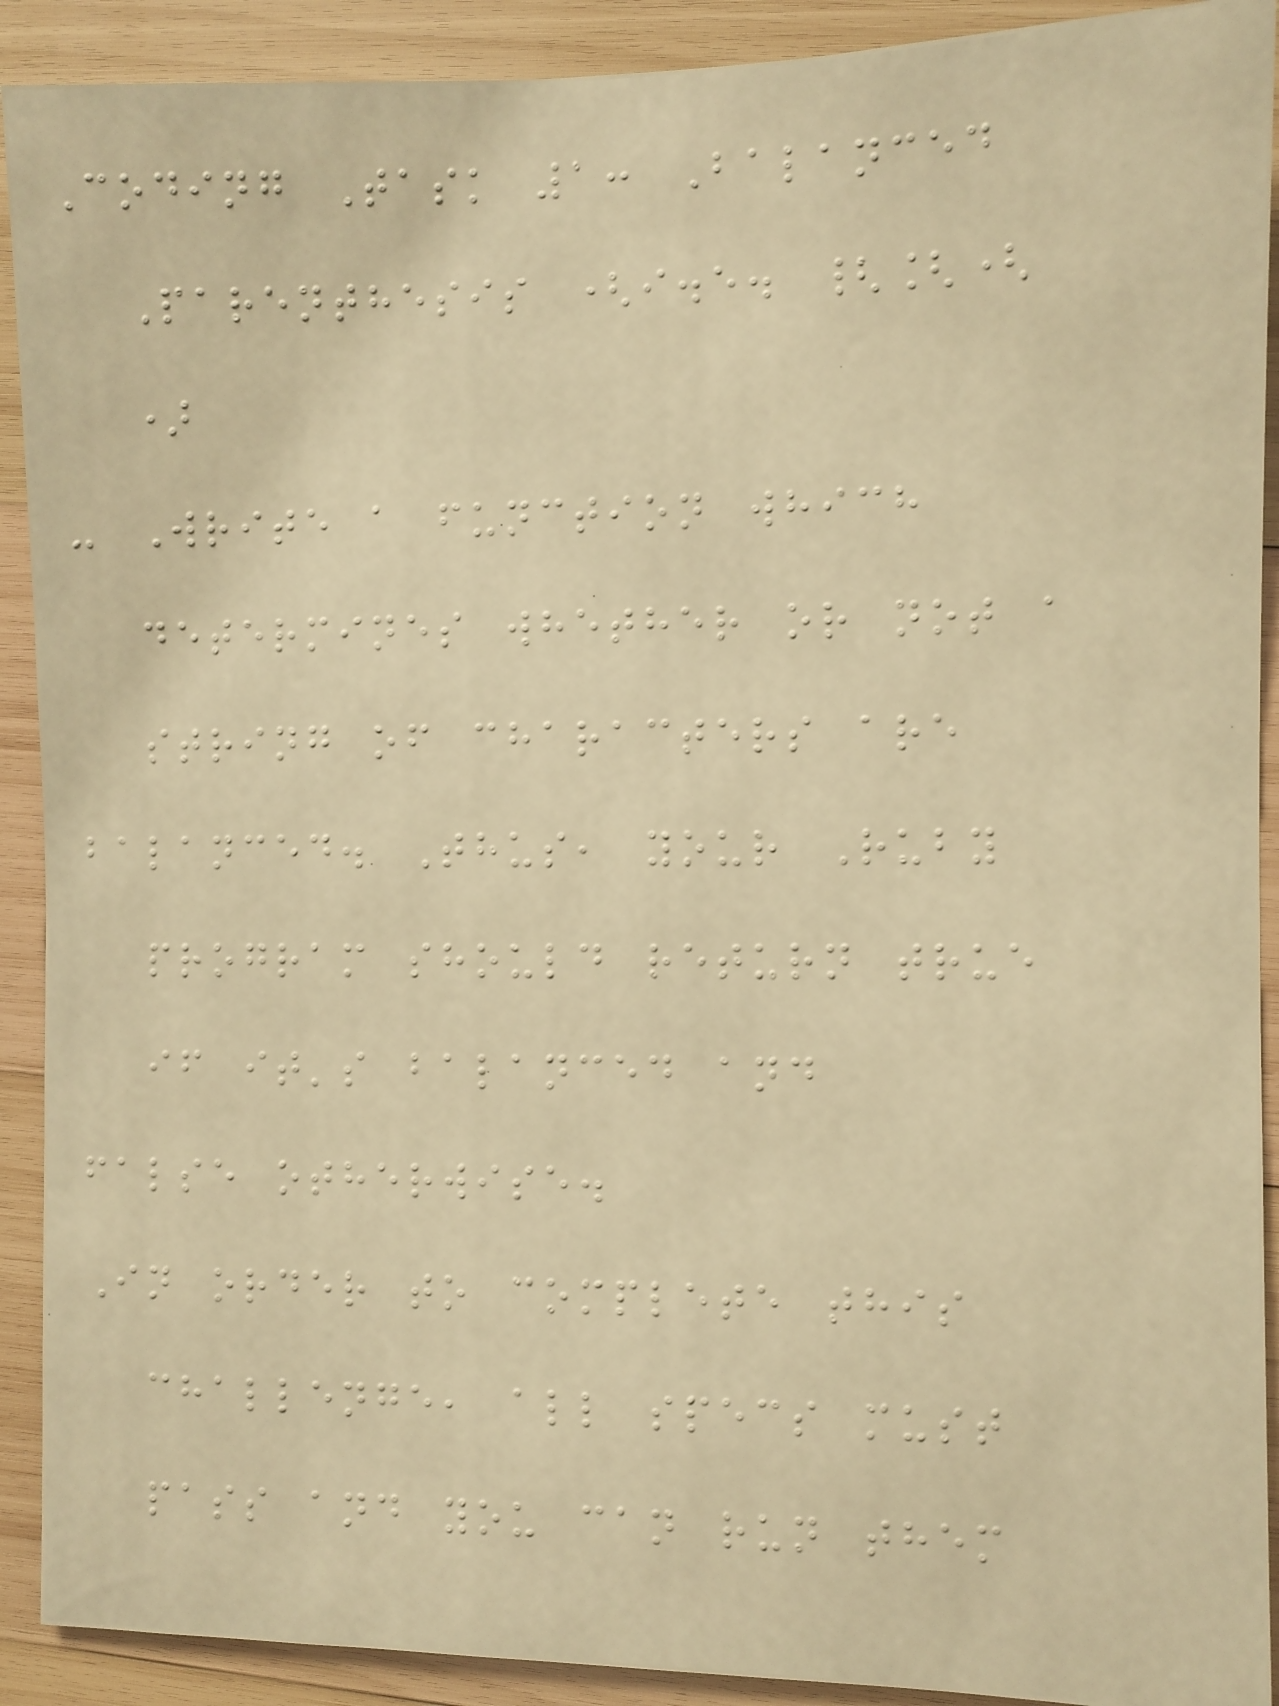Coding Task 1: Balanced
Parenthesis (i.e. {[(
)
- Write a function which
determines whether or not a
string of characters are
balanced. Thus, your Ruby
program should return true
if it's balanced and
false otherwise.
In order to complete this
challenge, all specs must
pass and you can run them
